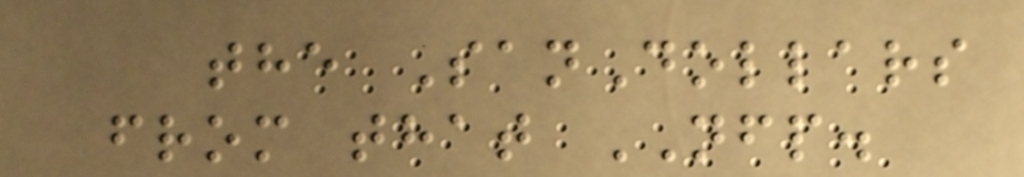the SanDollars
from that NFP.
